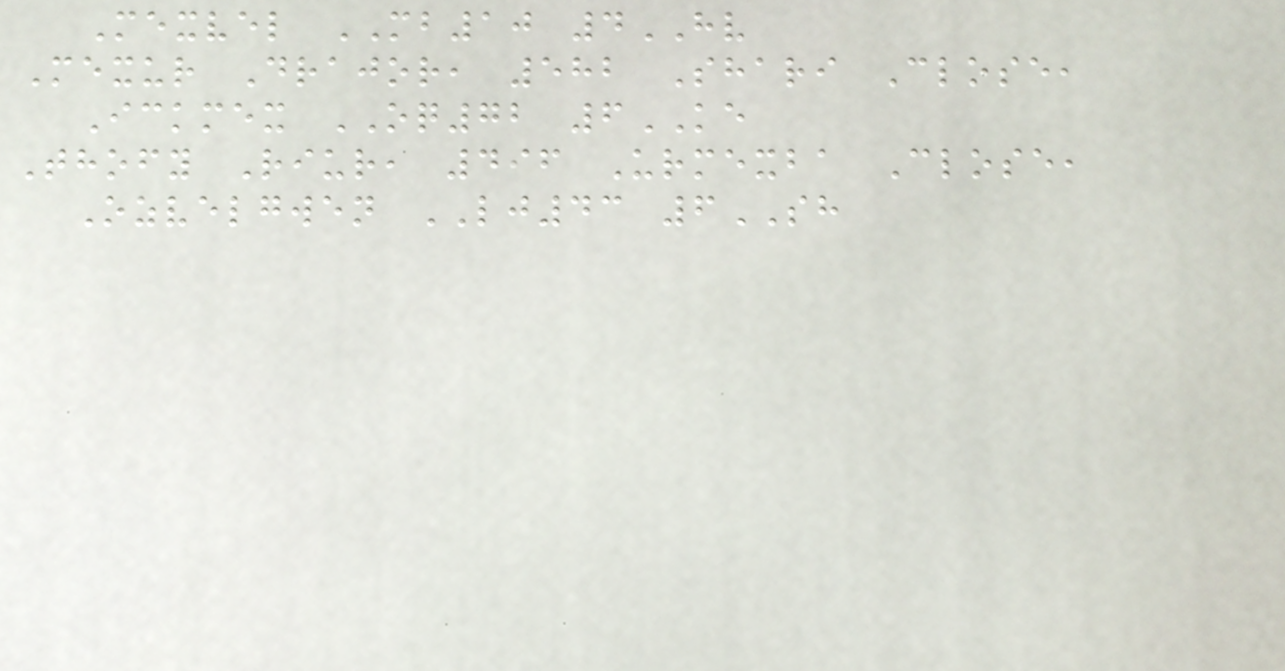Mexvel MB10 4HV
Mexur Drajor, 582 Shari Close,
Ickmex OQ72 6KE
Thofy Riur, 496 Urmexba Close,
Ozvelgwen LJ43 6SH
